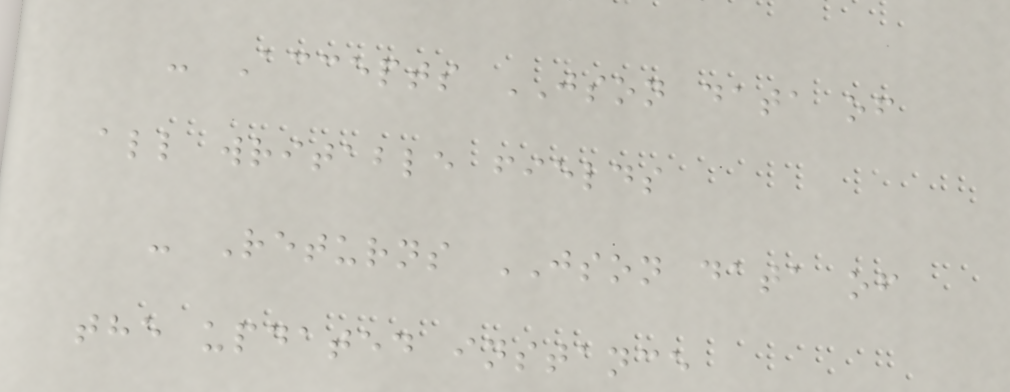- Accepts JSON data of
all writable fields
- Returns JSON data of
the updated instance
